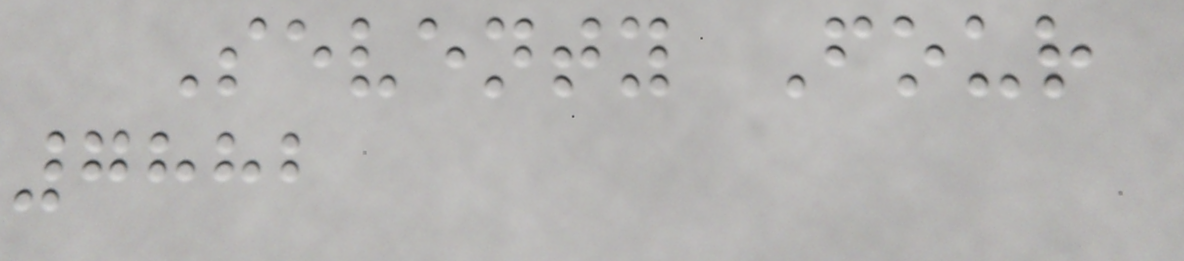Seventy Four
7882
